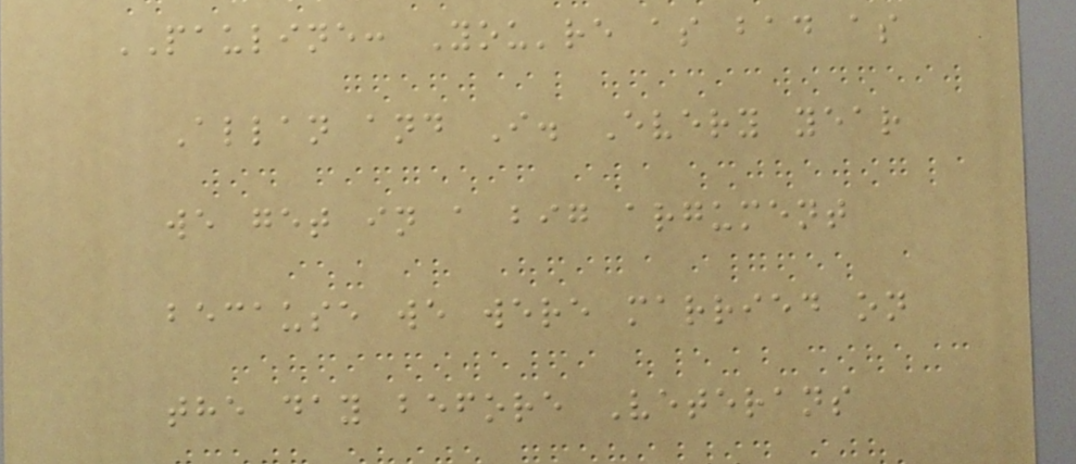PAULINE: You're as bad as
Allan and I. Every year
we get in a big argument
because we were married on
the day before Veterans
